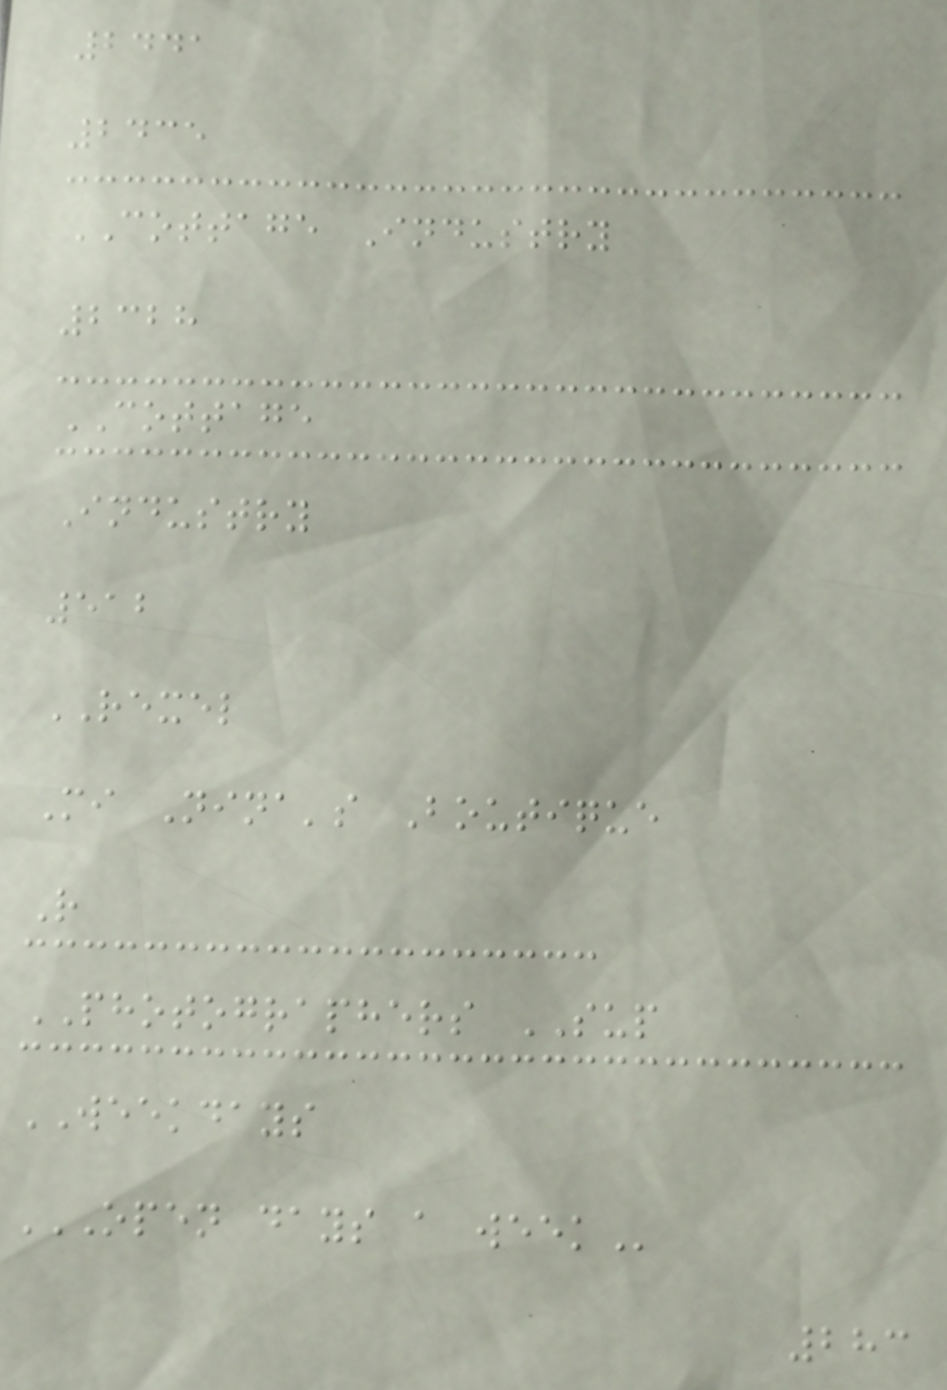2441
2435
COTTAGE Industry
2328
COTTAGE
Industry
512
REXEL
Mi Nina's Boutique
R
PHOTOGRAPHERS SUP
WEEKDAYS
OPEN DAYS A WEEK
283
